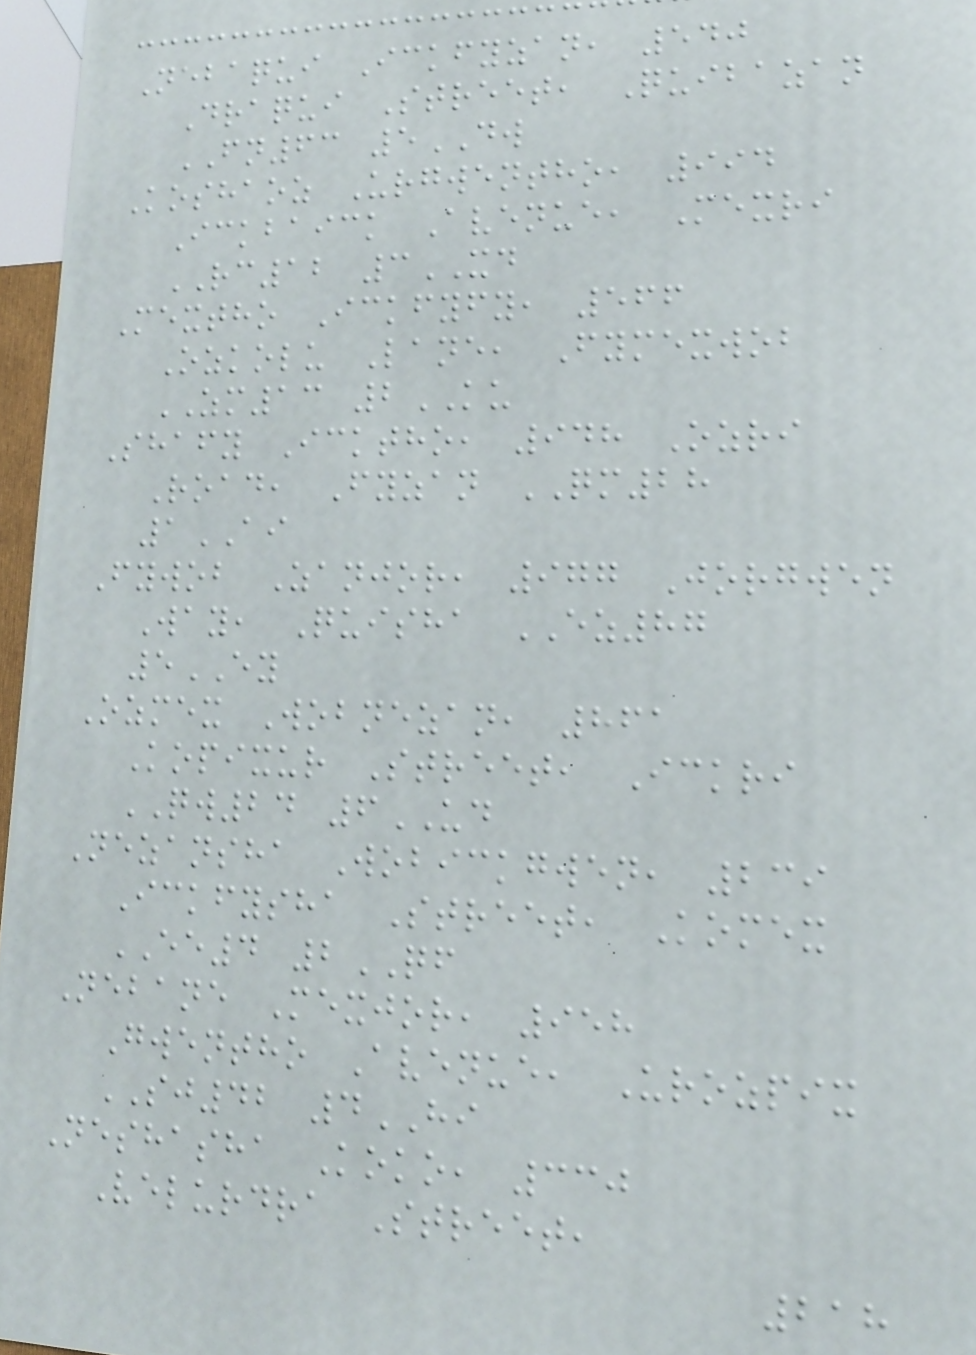Nebaqui Ickfyzan, 540
Draqui Street, Quibazan
FN63 5DW
Koshaoz Urgwentho, 994
Ickbaick Avenue, Mexri
RC12 3XD
Mextho Ickfyfy, 566
Ozkolu Lane, Fymexwob
ZM13 2KU
Shafy Icktho, 948 Ozri
Road, Fyzan QM28
1AI
Fywob Zanjor, 977 Jorgwen
Way, Quisha EZ87
5EY
Ozmex Wobnezan, 861
Kopixur Street, Ickri
QW24 6UD
Nezansha Wobickgwen, 239
Ickfysha Street, Komex
EE4 2QF
Nebane Mexjor, 958
Gwentho Avenue, Urozpix
SJ42 4HI
Neshasha Koko, 330
Velurdra Street,
218
